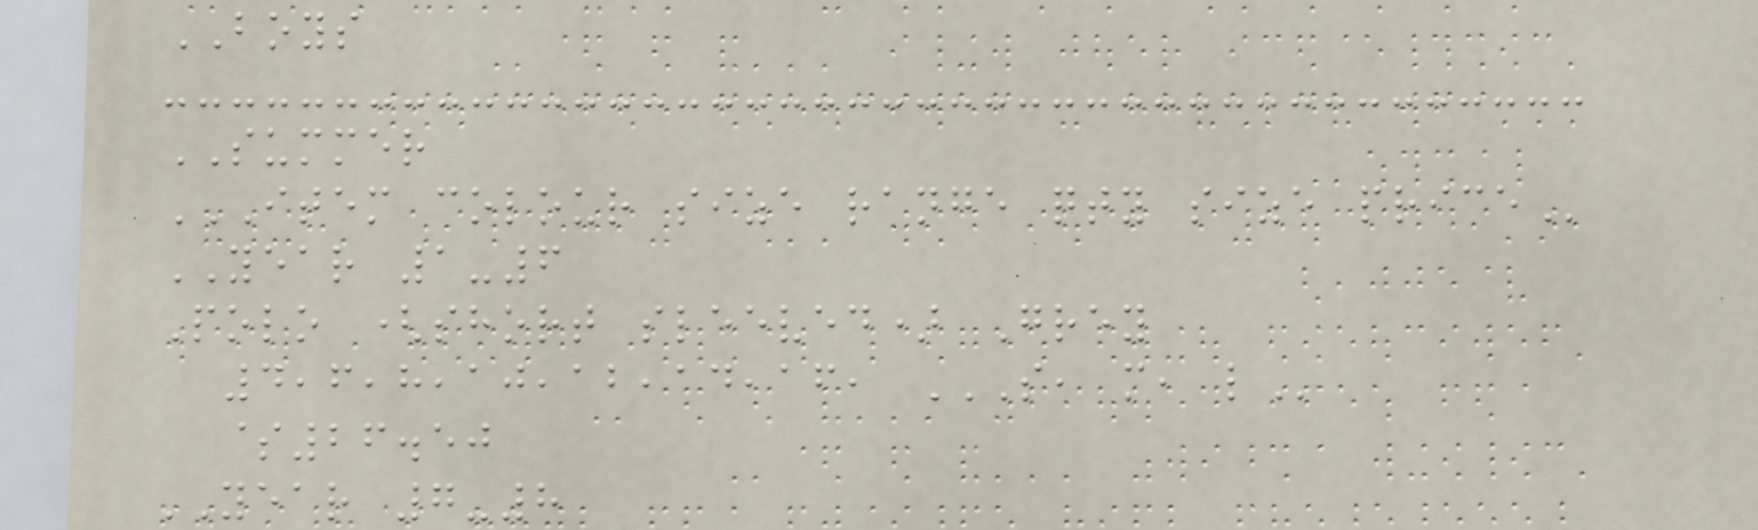BOYS
SUMMER
ITEM COLOUR SIZE RANGE QTY SIZE PRICE
YEAR 1-6
Polo (short sleeved) Grey
4,6,8,10,12,14,16, S, M, L
$26.50
YEAR 7-8
